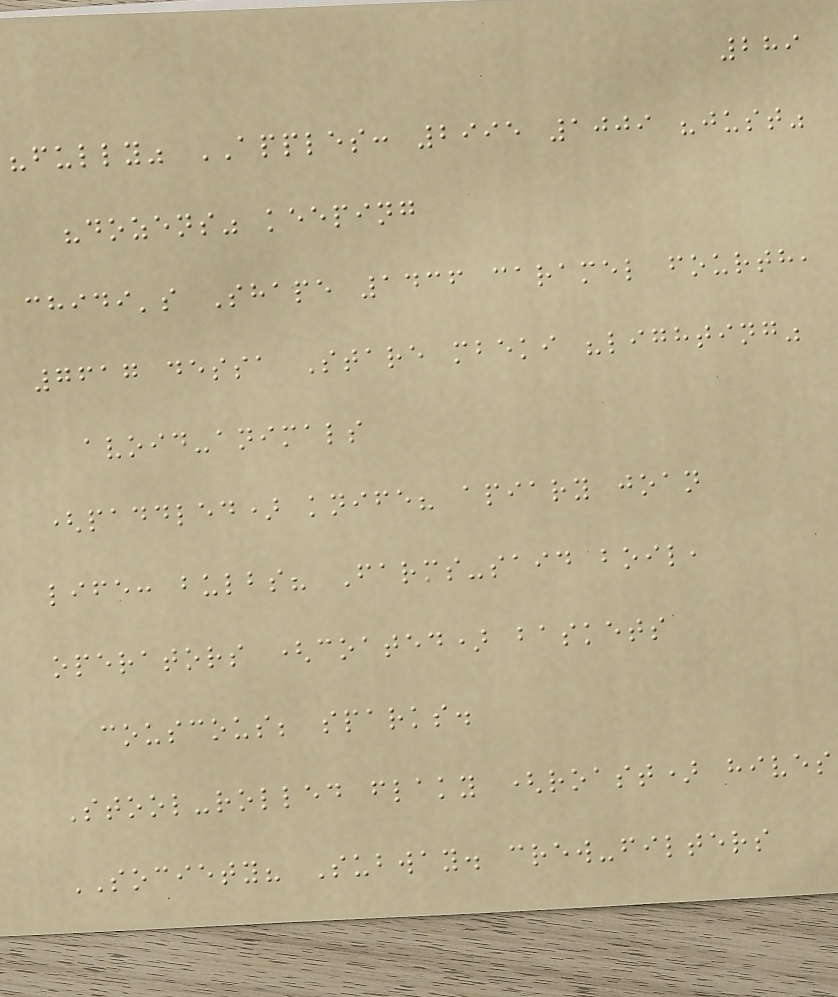289
"fully" APPLES: 2995 1009 "just"
"dozens" keeping
chidi's Shape 1436 caramel fourth,
7617 dessa Stare mbeki "lighting"
avoid-animals
(paddled) knife? apiary joan
life: bulbs? Farms-said boil,
operators (coated) baskets
couscous; sparks.
Stool-rolled flaky (roast) hives
SOCIETY? Subway. crew-filters
